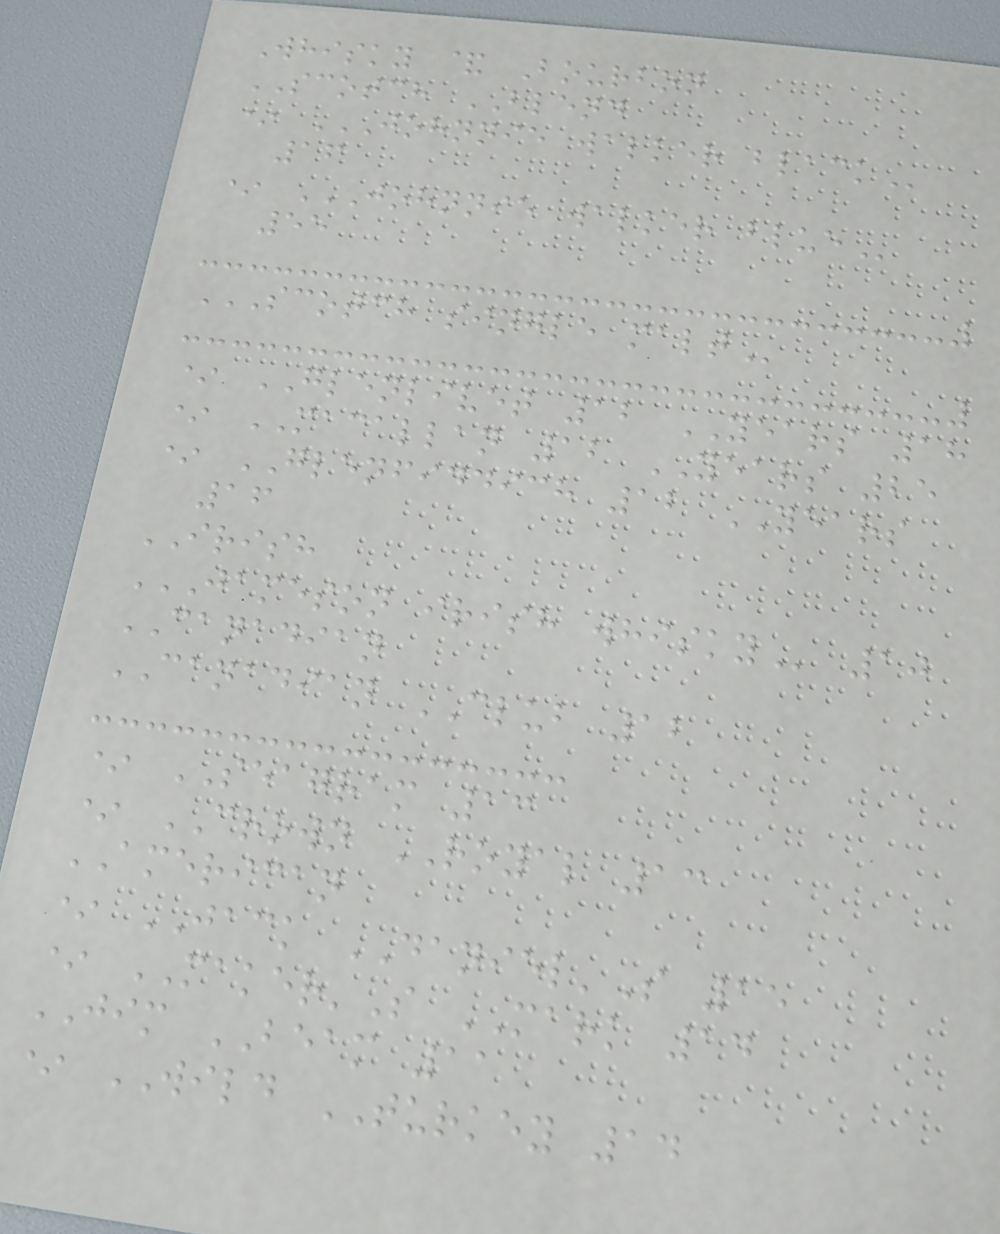Whisky & Bourbon
SCOTCH BLEND
* JOHNNIE WALKER BLACK
16
* JOHNNIE WALKER BLUE
55
SCOTCH SINGLE MALT
* GLENLIVET 12 YEARS 18
* MACALLAN 12 YEARS 25
* GLENFIDDICH 12 YEARS
16
IRISH
JAMESON IRISH WHISKY 10
CANADIAN
CANADIAN CLUB 12
* SEAGRAM 13
* CROWN ROYAL 13
AMERICAN
* JACK DANIEL'S 15
* MAKER'S MARK 14
JIM BEAM 11
* WILD TURKEY 14
